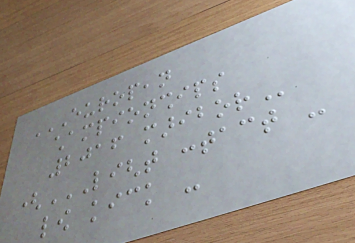EUROPEAN
CHAMPIONSHIPS
2016 MARIBOR
(LIGHT CONTACT -
LOW KICK -
